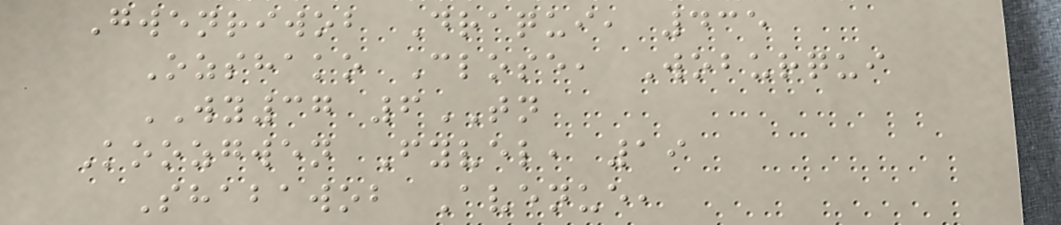Gwenriwob Draqui, 435
Ozshako Close, Woburqui
WY37 6TN
Koozgwen Fyvel, 19
Shabawob Avenue,
